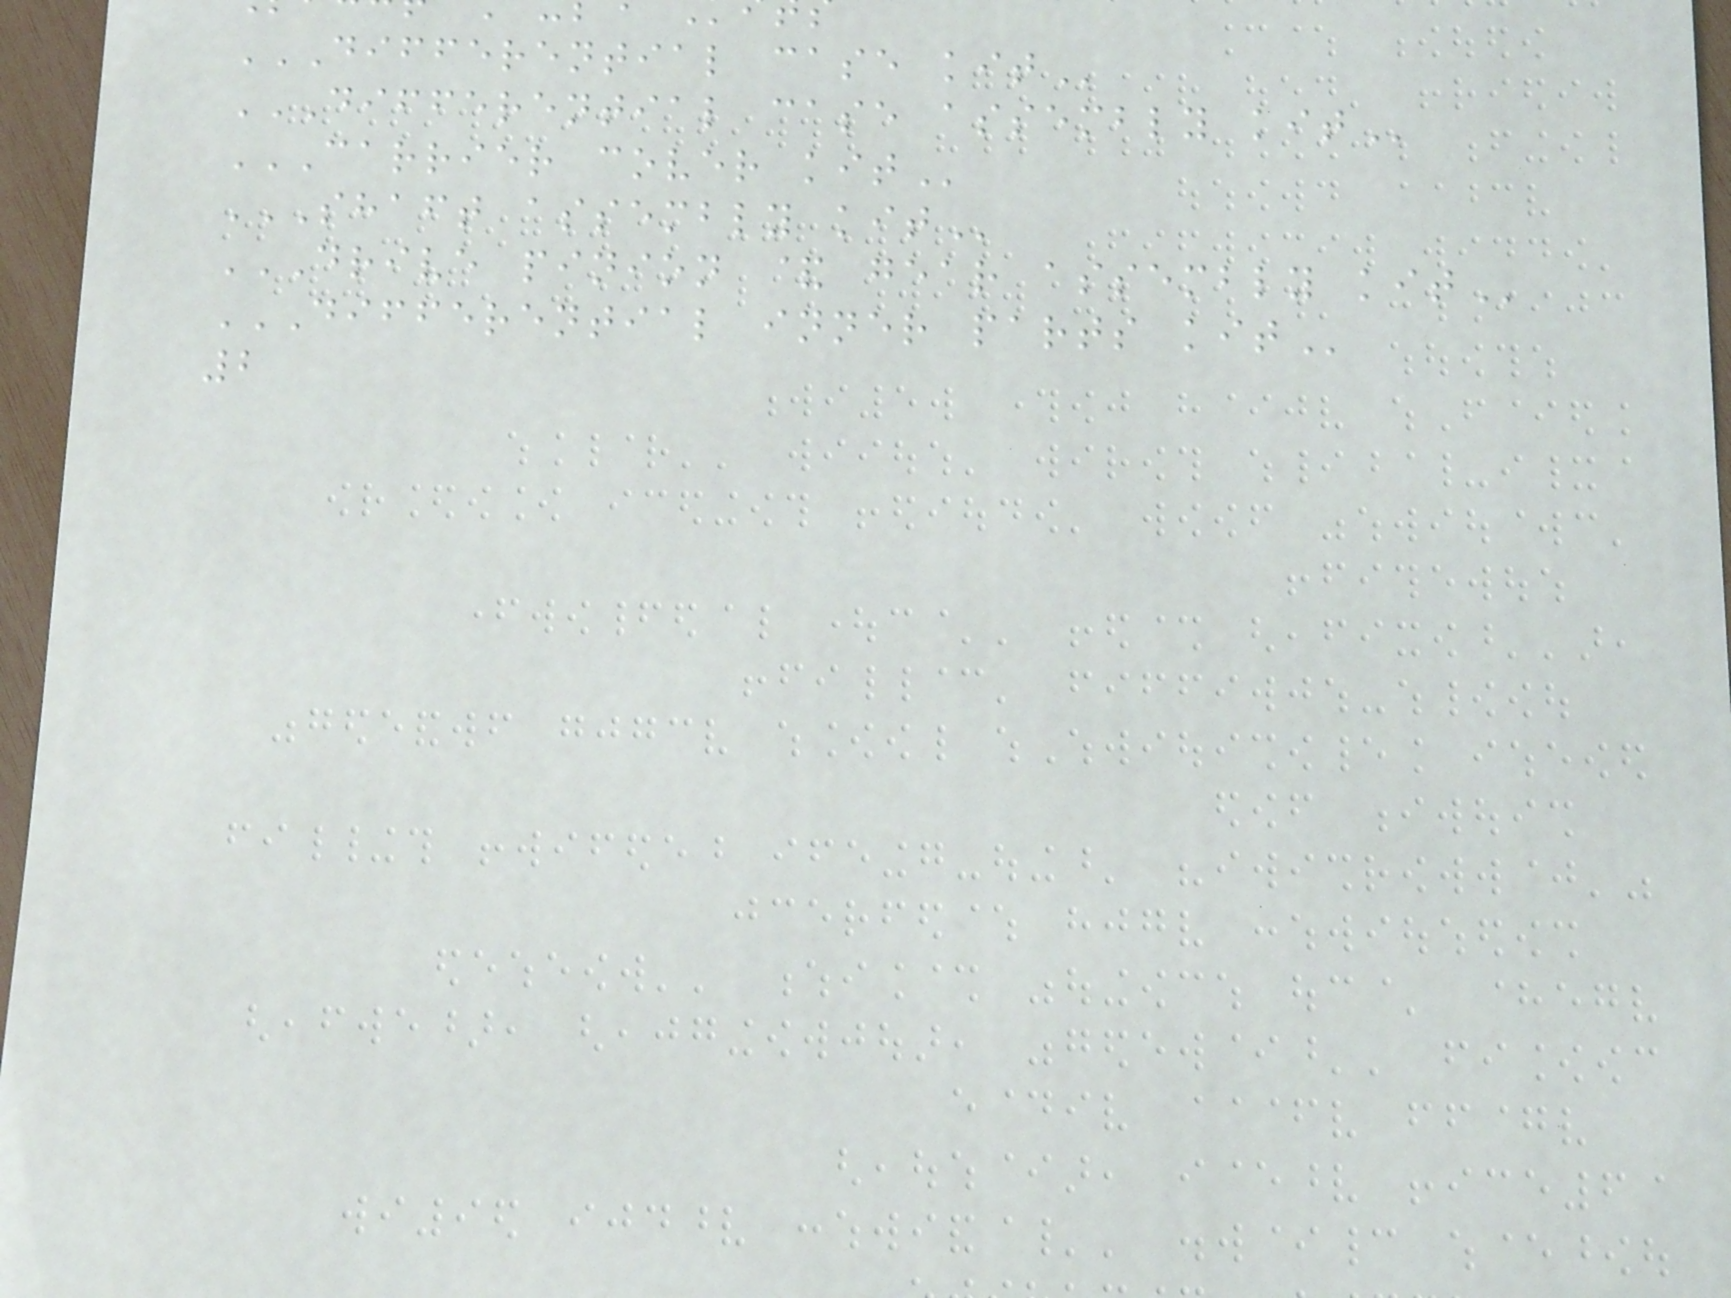DIFFERENTIAL CASE KIT
DIFFERENTIAL CASE ASSEMBLY KIT
CARRIER COVER KIT
SHAFT ASSEMBLY KIT
DRIVE PINION & GEAR ASSEMBLY KIT
DIFFERENTIAL INNER PARTS KIT
2
